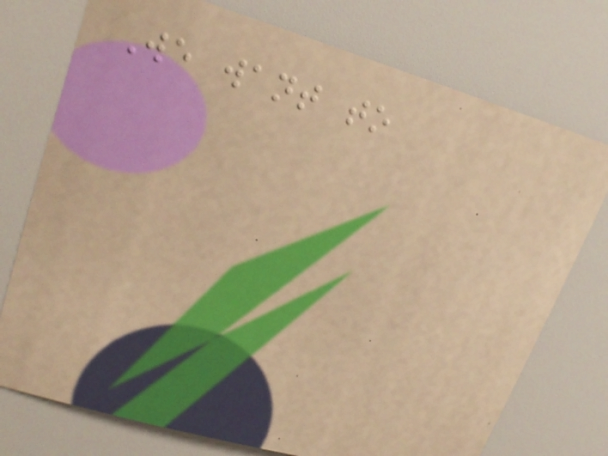We want to
